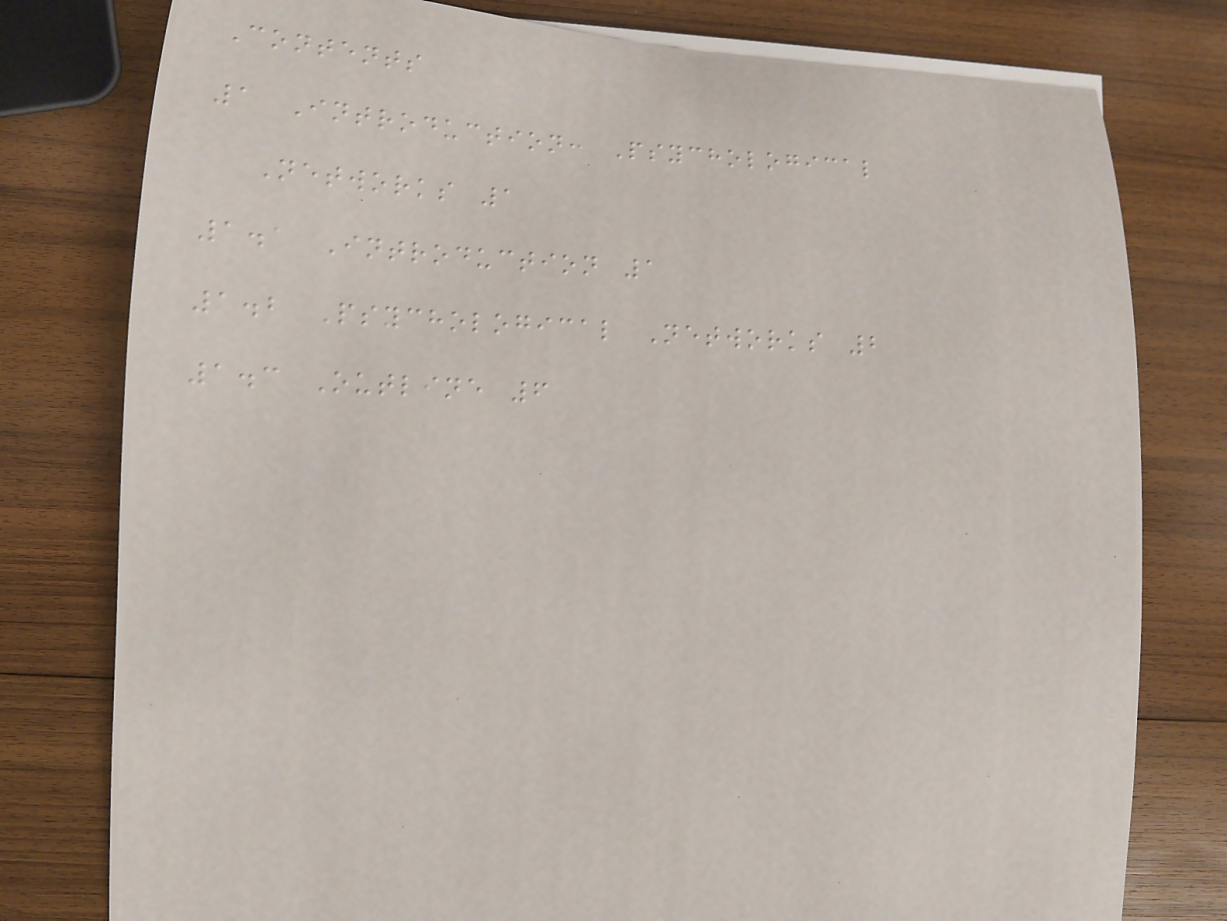Contents
1 Introduction: Psychological
Networks 1
1.1 Introduction 1
1.2 Psychological Networks 2
1.3 Outline 6
